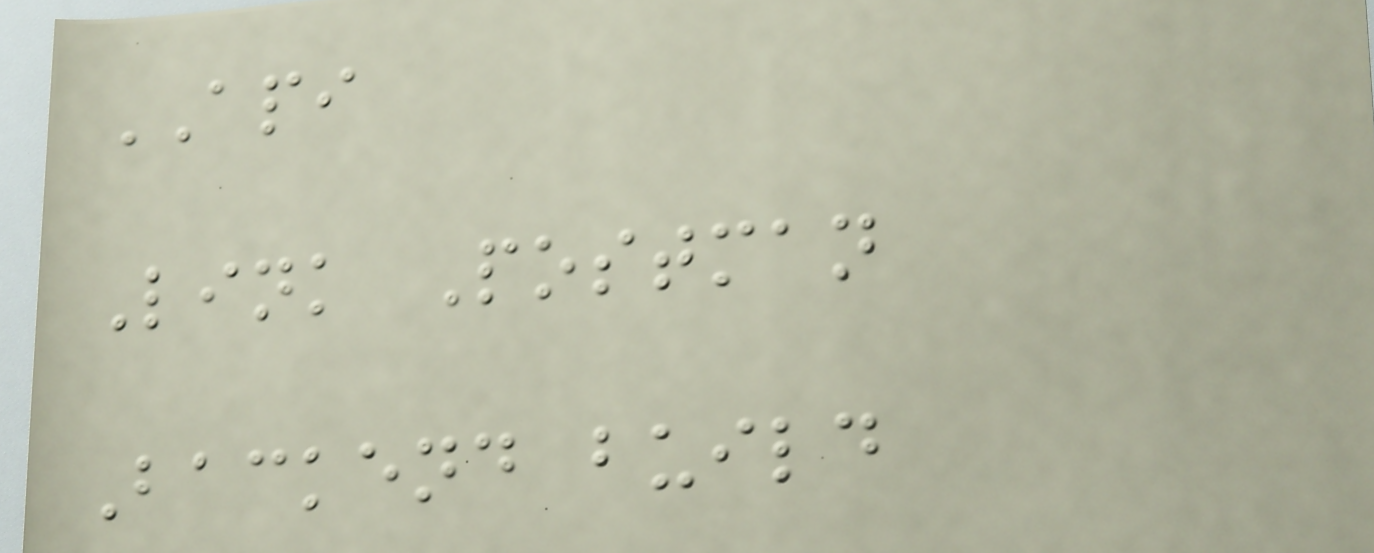API
Link Postman
Backend build
